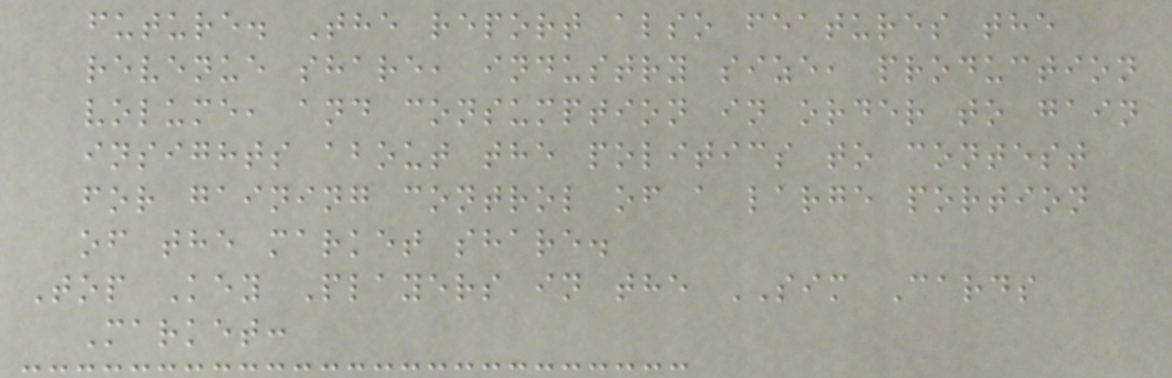future. The report also features the
revenue share, industry size, production
volume, and consumption in order to gain
insights about the politics to contest
for gaining control of a large portion
of the market share.
Top Key Players in the SIM Cards
Market:
